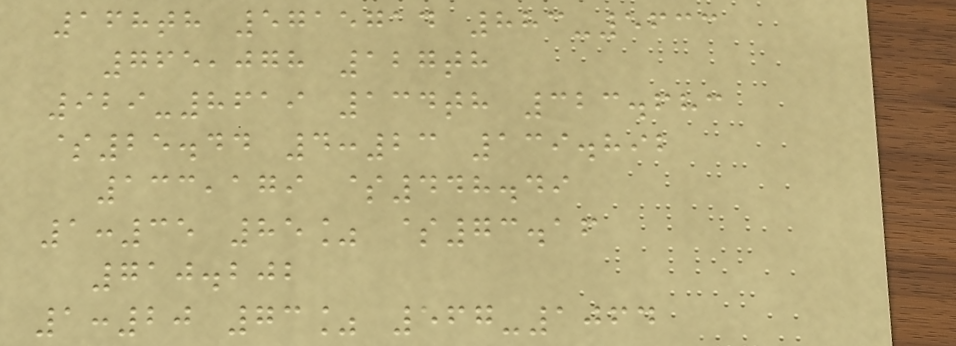168th 5715714 883-5633
765,078 127th
929-8619 134th 323.683
$25.44 4:23 139.892
133,179 $448.49
1:35 85% $73.16
710.202
1:20 73% 567-1064
